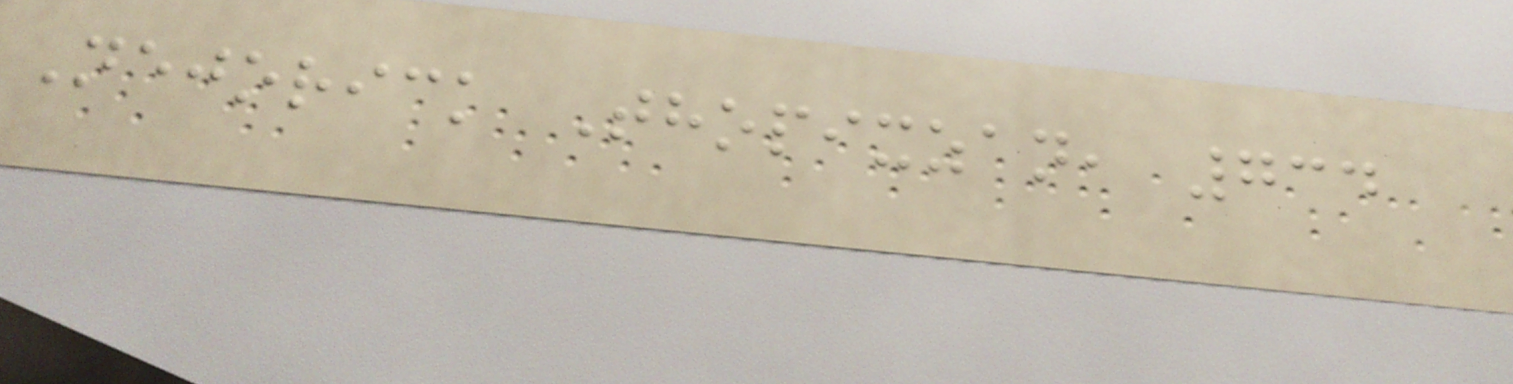Nejorick Thopixzan, 734
